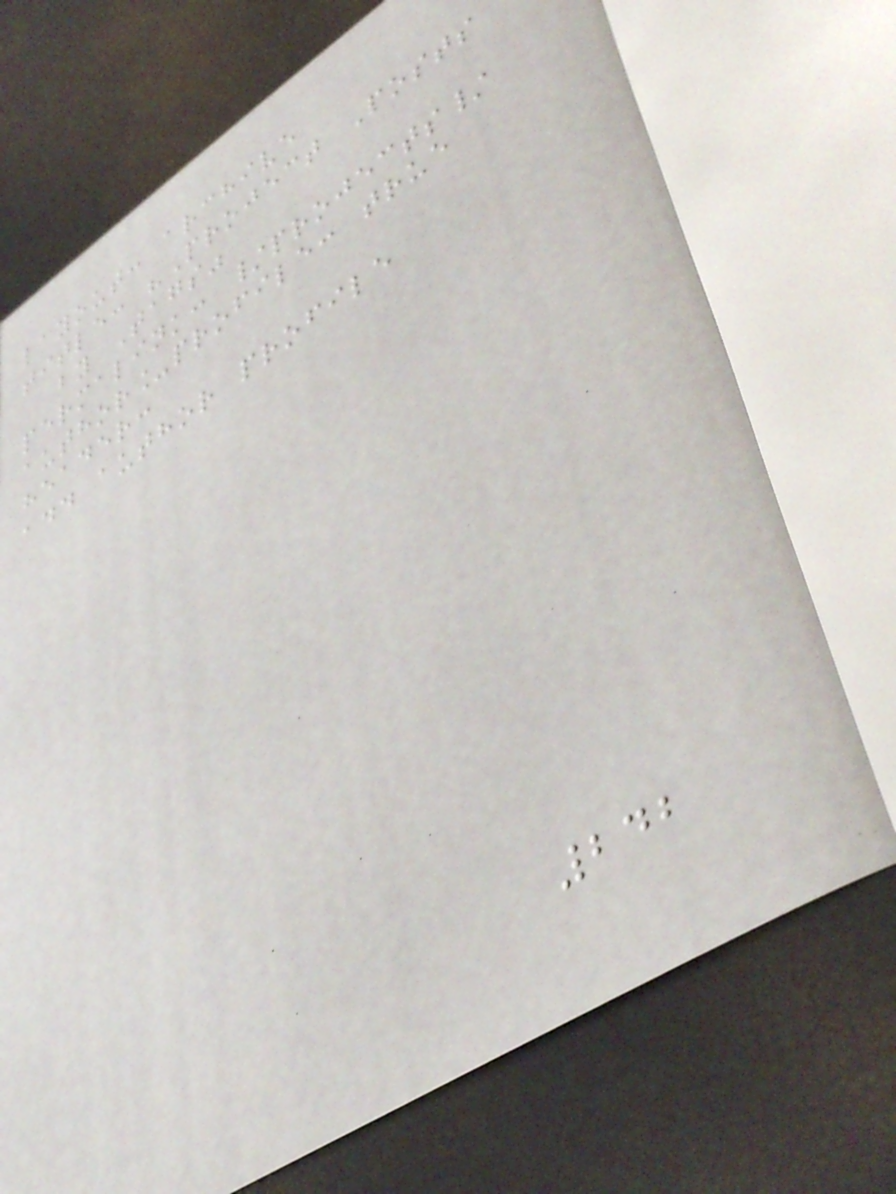layout: archive
title: "Project Posts
by Tags"
permalink: /projects/
author_profile: true
header:
add author profile
242
